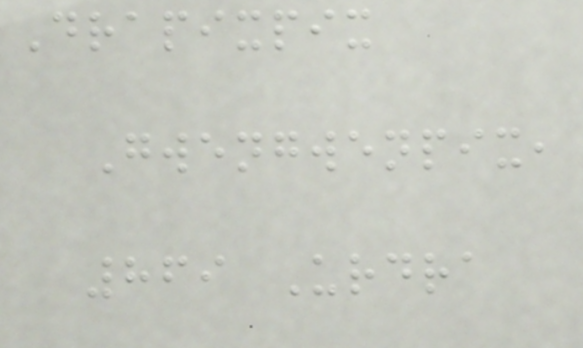Drapixpix
Gwengwenpix,
869 Urdra
